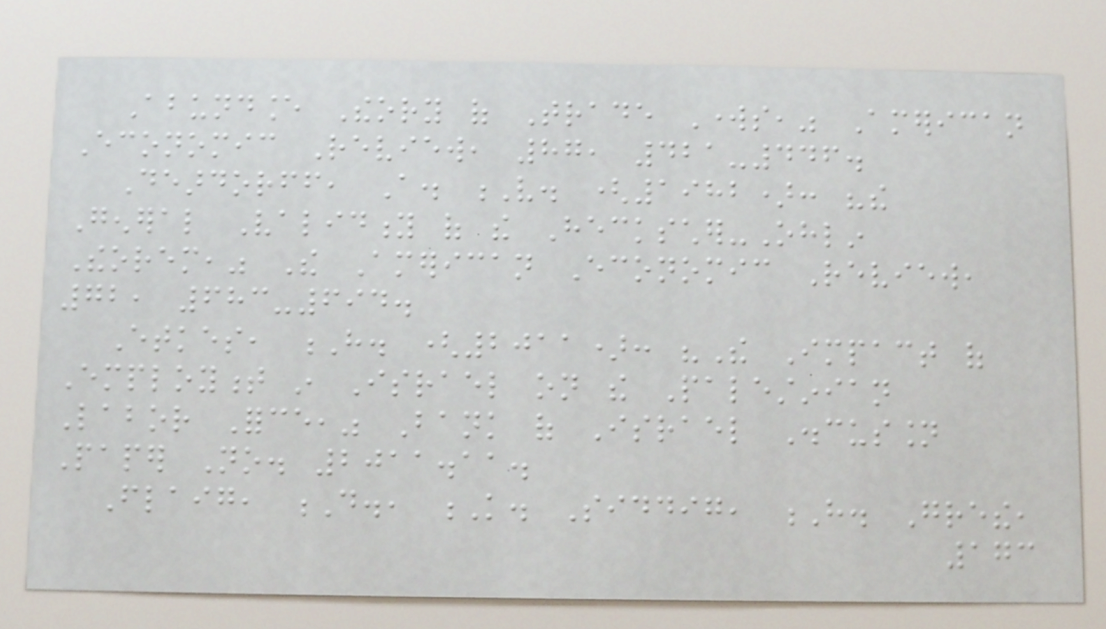Abundance Theory of Trade Works," American
Economic Review, 87, 421-446.
Deardorff, A. V. (1982): "the
General Validity of the Heckscher-Ohlin
Theorem," The American Economic Review,
72, 683-694.
Etkes, H. (2011): "The Impact of
Employment in Israel on the Palestinian
Labor Force," Bank of Israel Discussion
Paper No. 2011.11.
Flaig, D., K. Siddig, H. Grethe,
173
